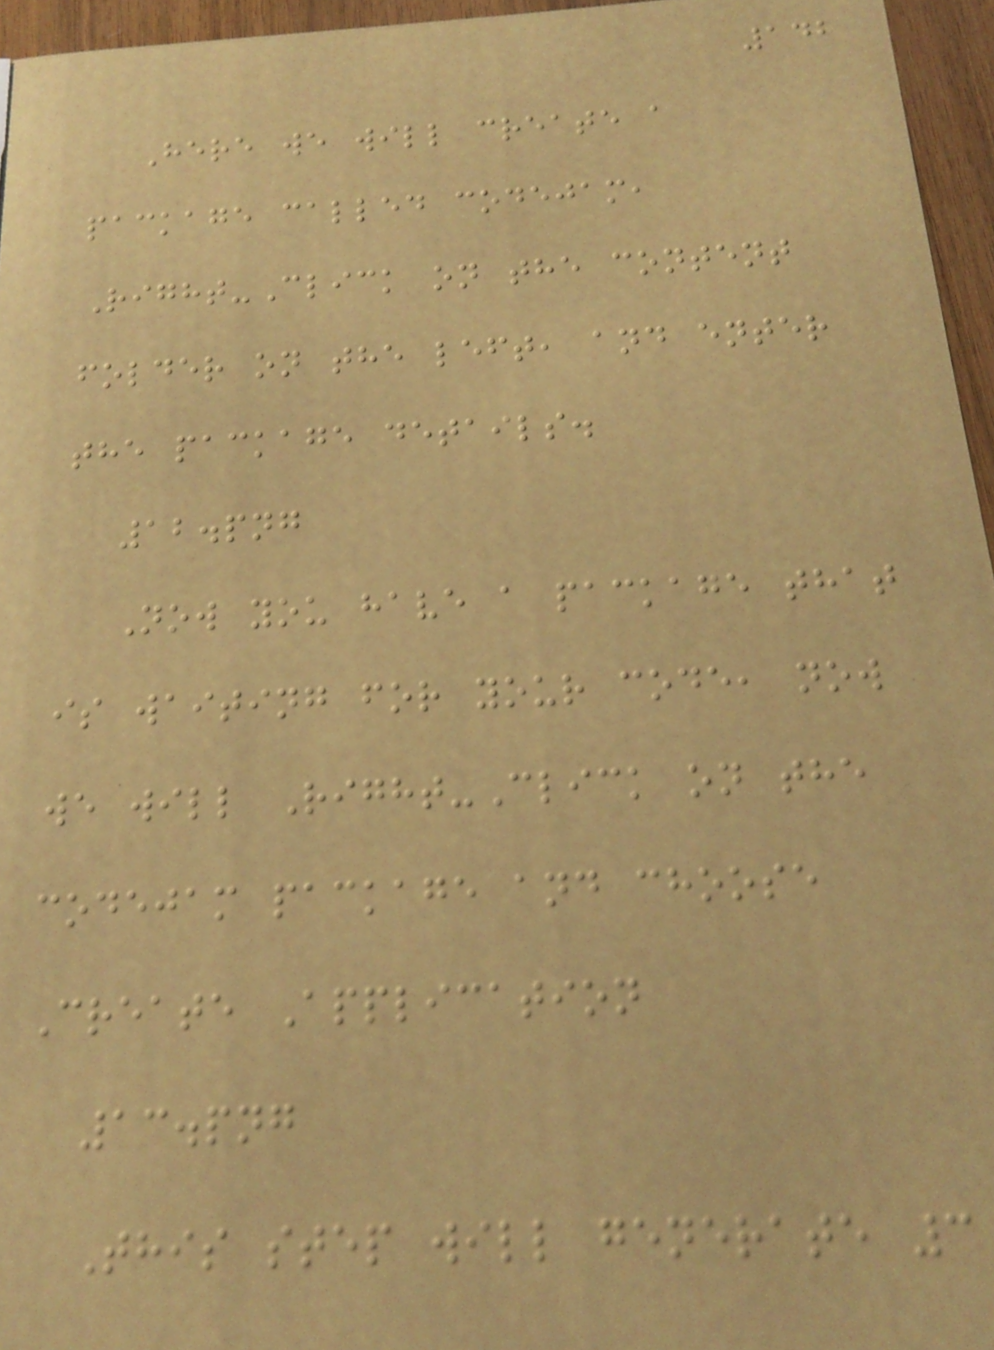142
Here we will create a
package called codejam,
Right-Click on the content
folder on the left, and enter
the package details.
12.png
Now you have a package that
is waiting for your code, now
we will Right-Click on the
codejam package and choose
Create Application
13.png
This step will generate 3
